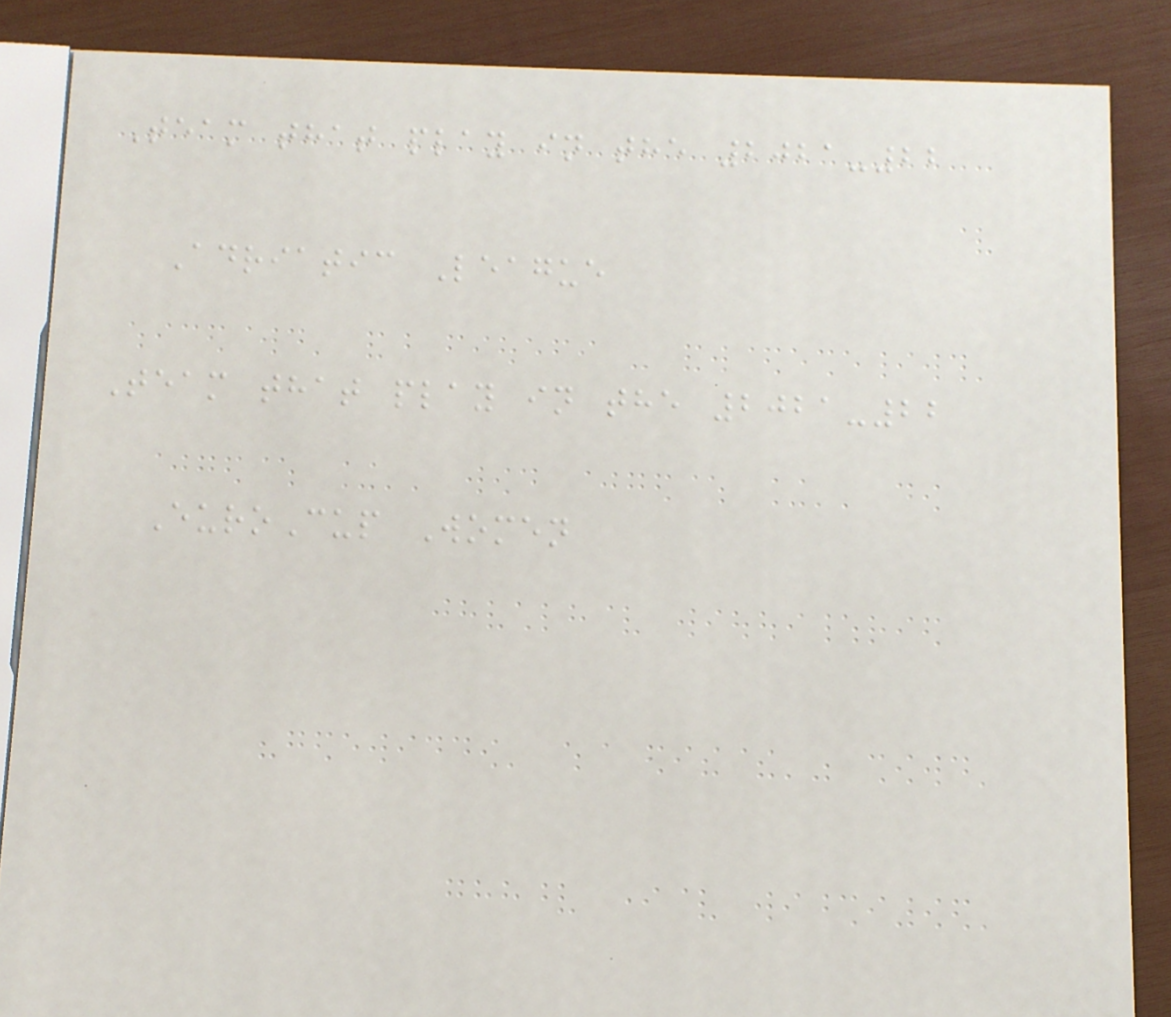Team that play in the 2021-22
Adriatic League
Team that play in the 2021-22
EuroCup Women
